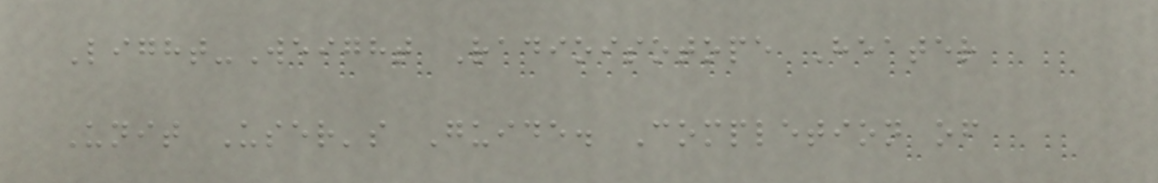Light-Weight Radioisotope Heater
Unit User's Guide. Completion of
